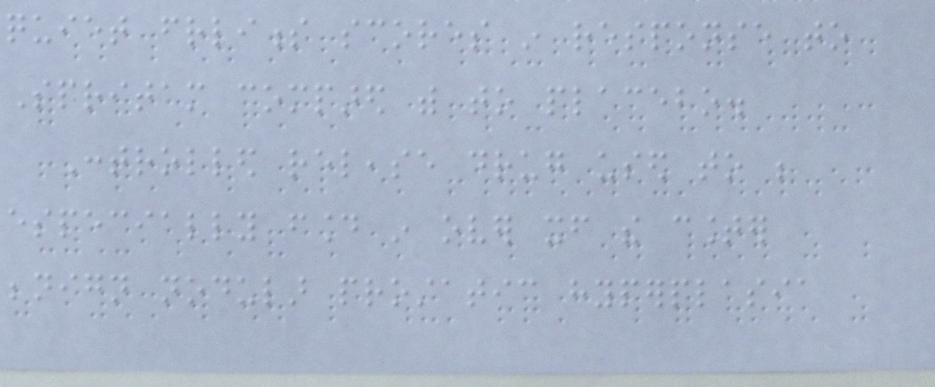quiet friendliness scores in response to
Spritam compared with to placebo.
Controlled release drug used to be
especially found in over itself the counter
benign nodular prostatic hyperplasia
